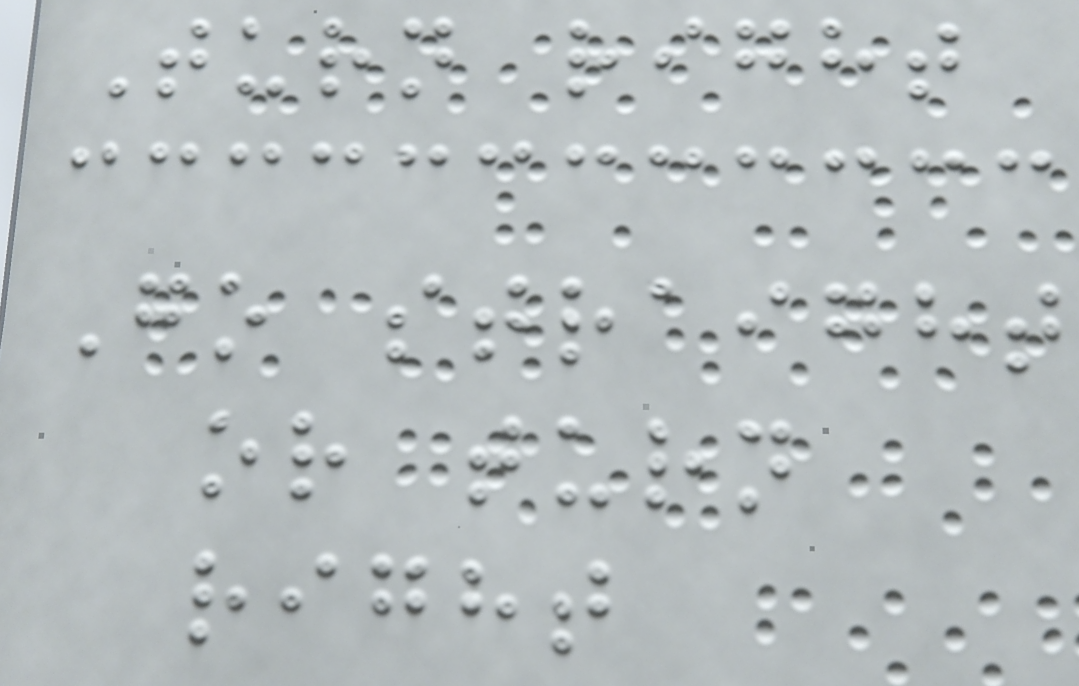Turn right
Go straight
or turn
right
